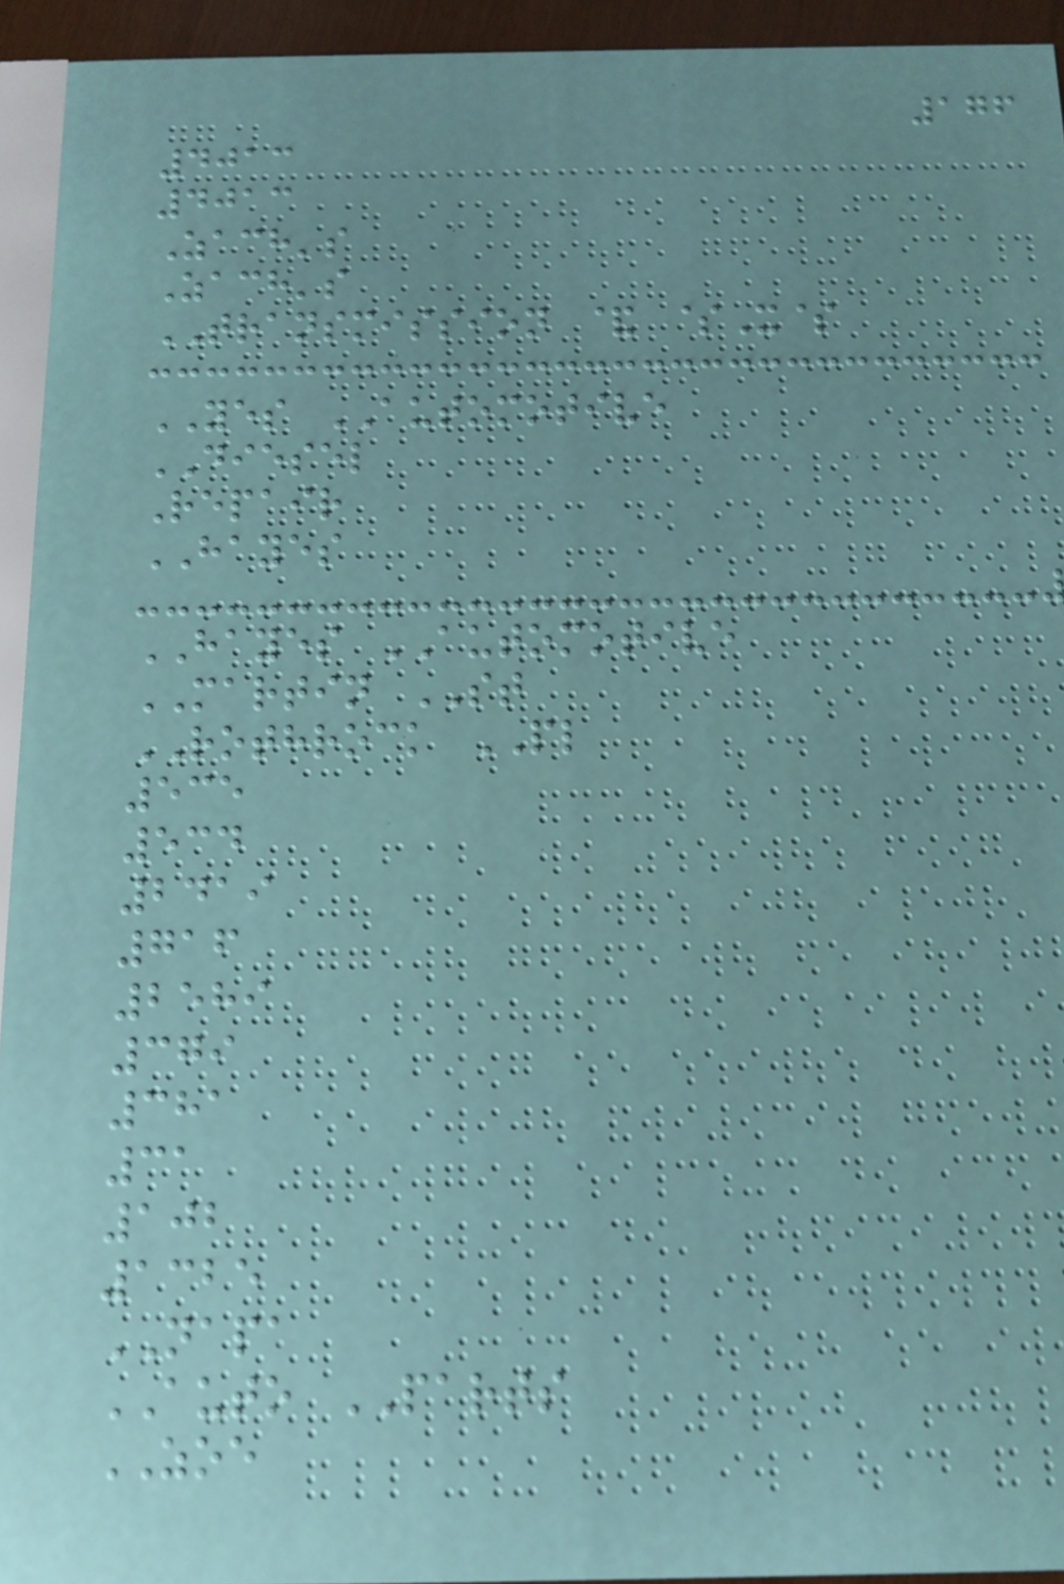176
4013
4013
Zach's
Zach's
TRANSMISSION & $X$
YES AUTOMOTIVE
DIESEL
Repair
HAYES
HAYES AUTOMOTIVE
MARTIN ST
ROTHROCK PL
535
534
2419
716
2589
379
381
31
102
1325
NAPA
AUTO PARTS
ZOE
